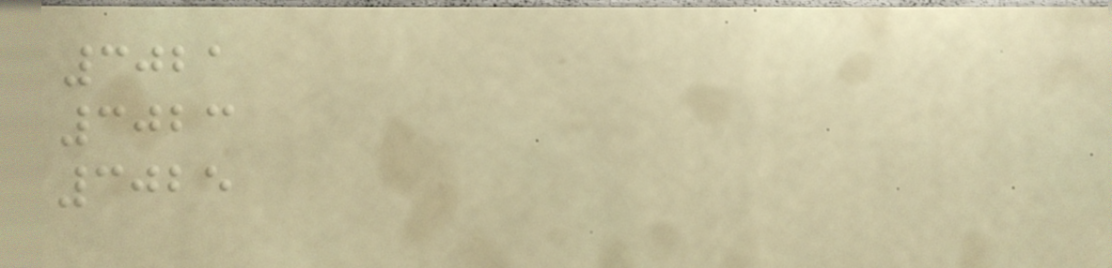3021
3023
3025
